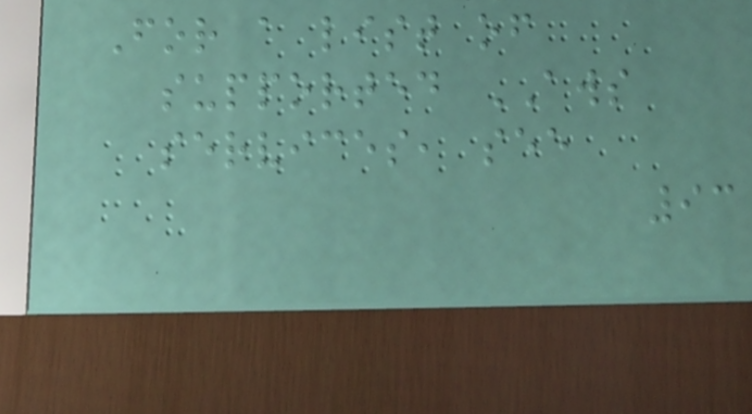For a list of
supported AWS
services, see
93
